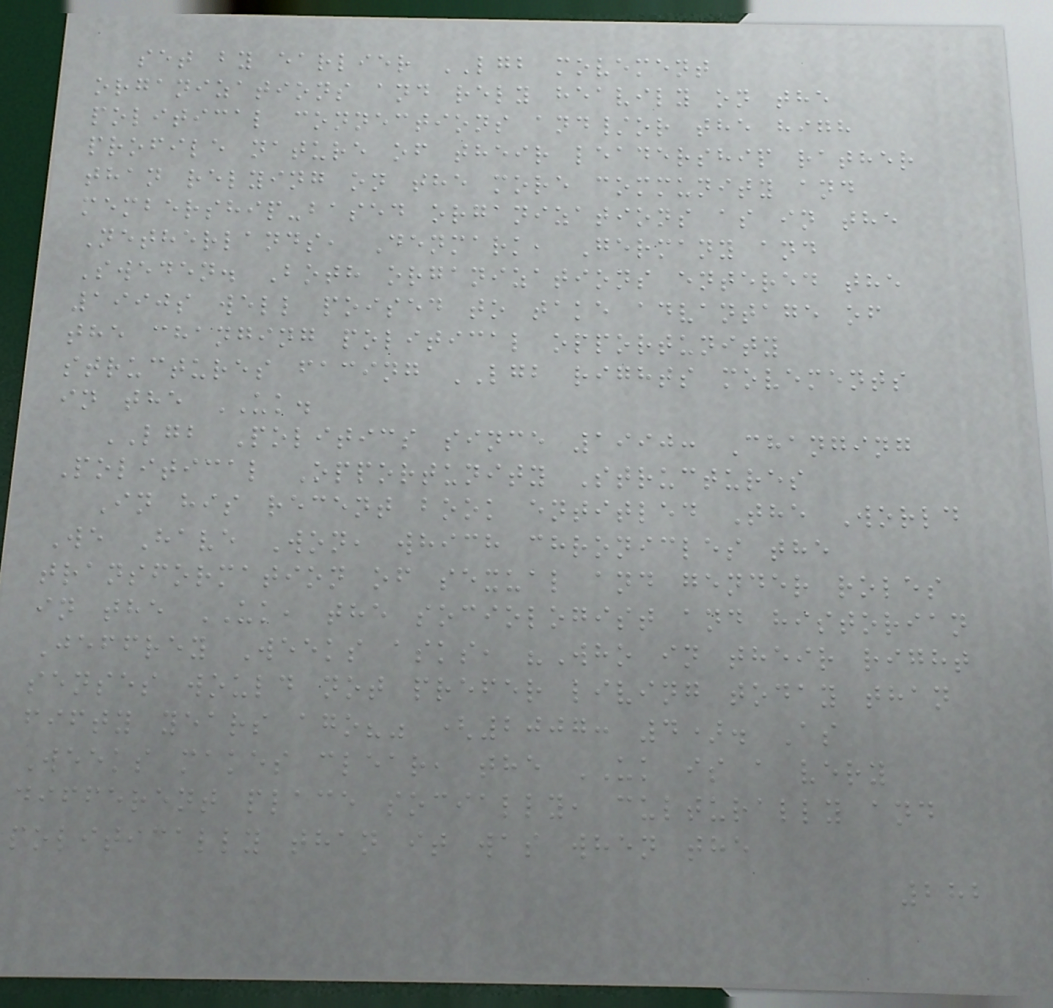set by earlier LGB movement
organizations and rely heavily on the
political connections and/or the high
profile nature of their leadership rather
than relying on the more community and
membership-based organizations as in the
Netherlands, Denmark, Germany and
Sweden. Both organizations entered the
1990s well poised to take advantage of
the changing political opportunity
structures facing LGB rights movements
in the UK.
LGB Politics since 1990: Changing
Political Opportunity Structures
In his recent book entitled The World
We Have Won, which chronicles the
transformation of sexual and gender roles
in the UK, the sociologist and historian
Jeffrey Weeks asks, "Who in their right
senses would not prefer living today than
fifty years ago?" (2007: 4). As
Weeks makes clear, the UK is a very
different place socially, culturally and
politically than it was when the
282
